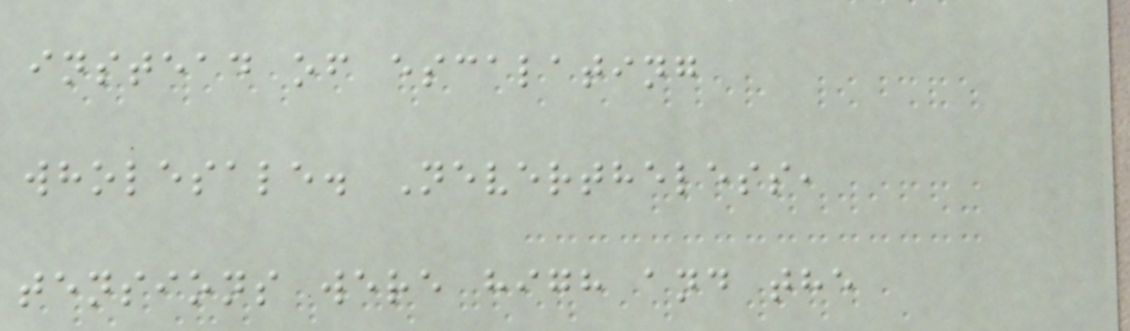instead of escalating
wholesale. Nevertheless,
tensions were high and the
